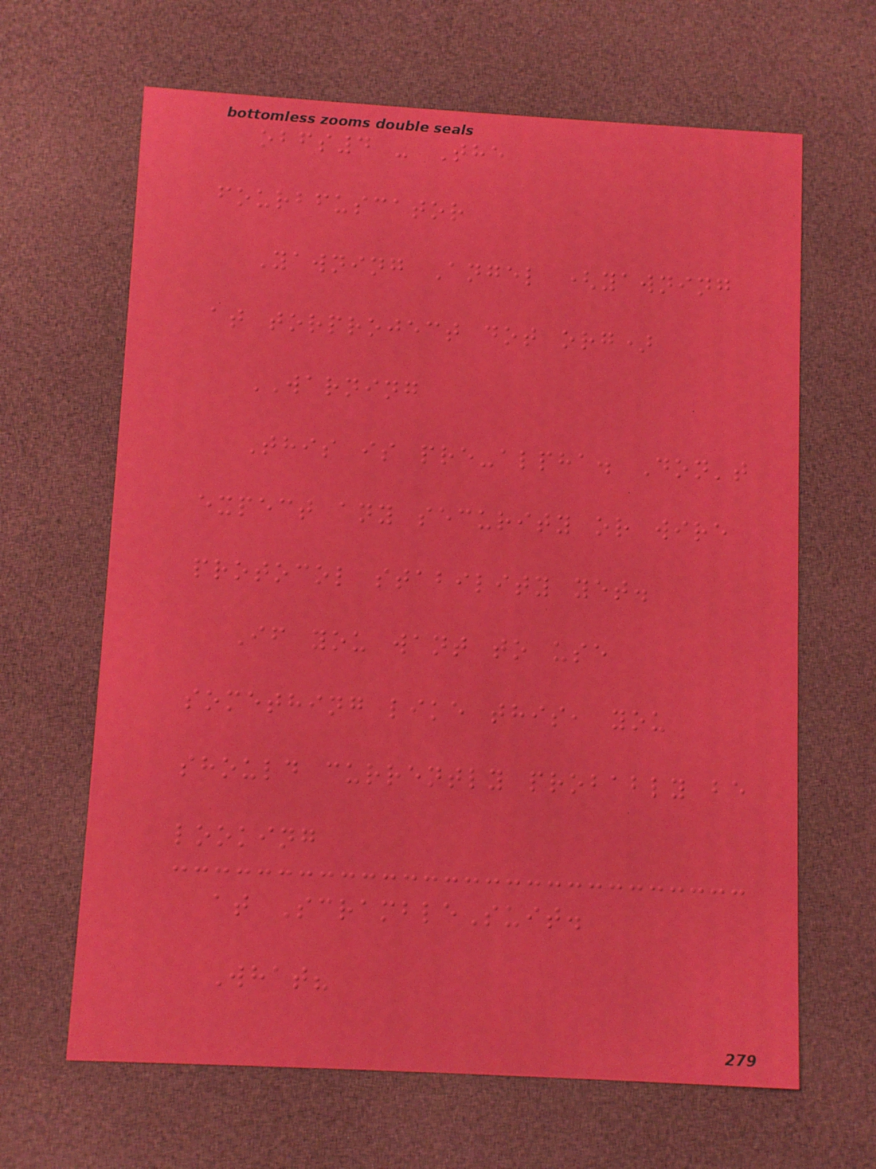obfs4 - The
fourbfuscator
Yawning Angel (yawning
at torproject dot org)
WARNING
This is pre-alpha. Don't
expect any security or wire
protocol stability yet.
If you want to use
something like this, you
should currently probably be
looking
at ScrambleSuit.
What?
